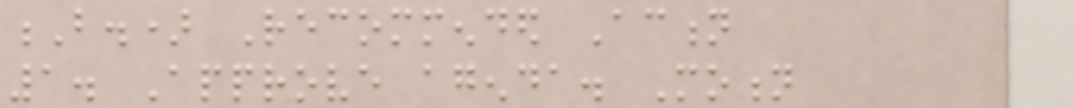B.) Recommended Action
1. Approve agenda. Motion
